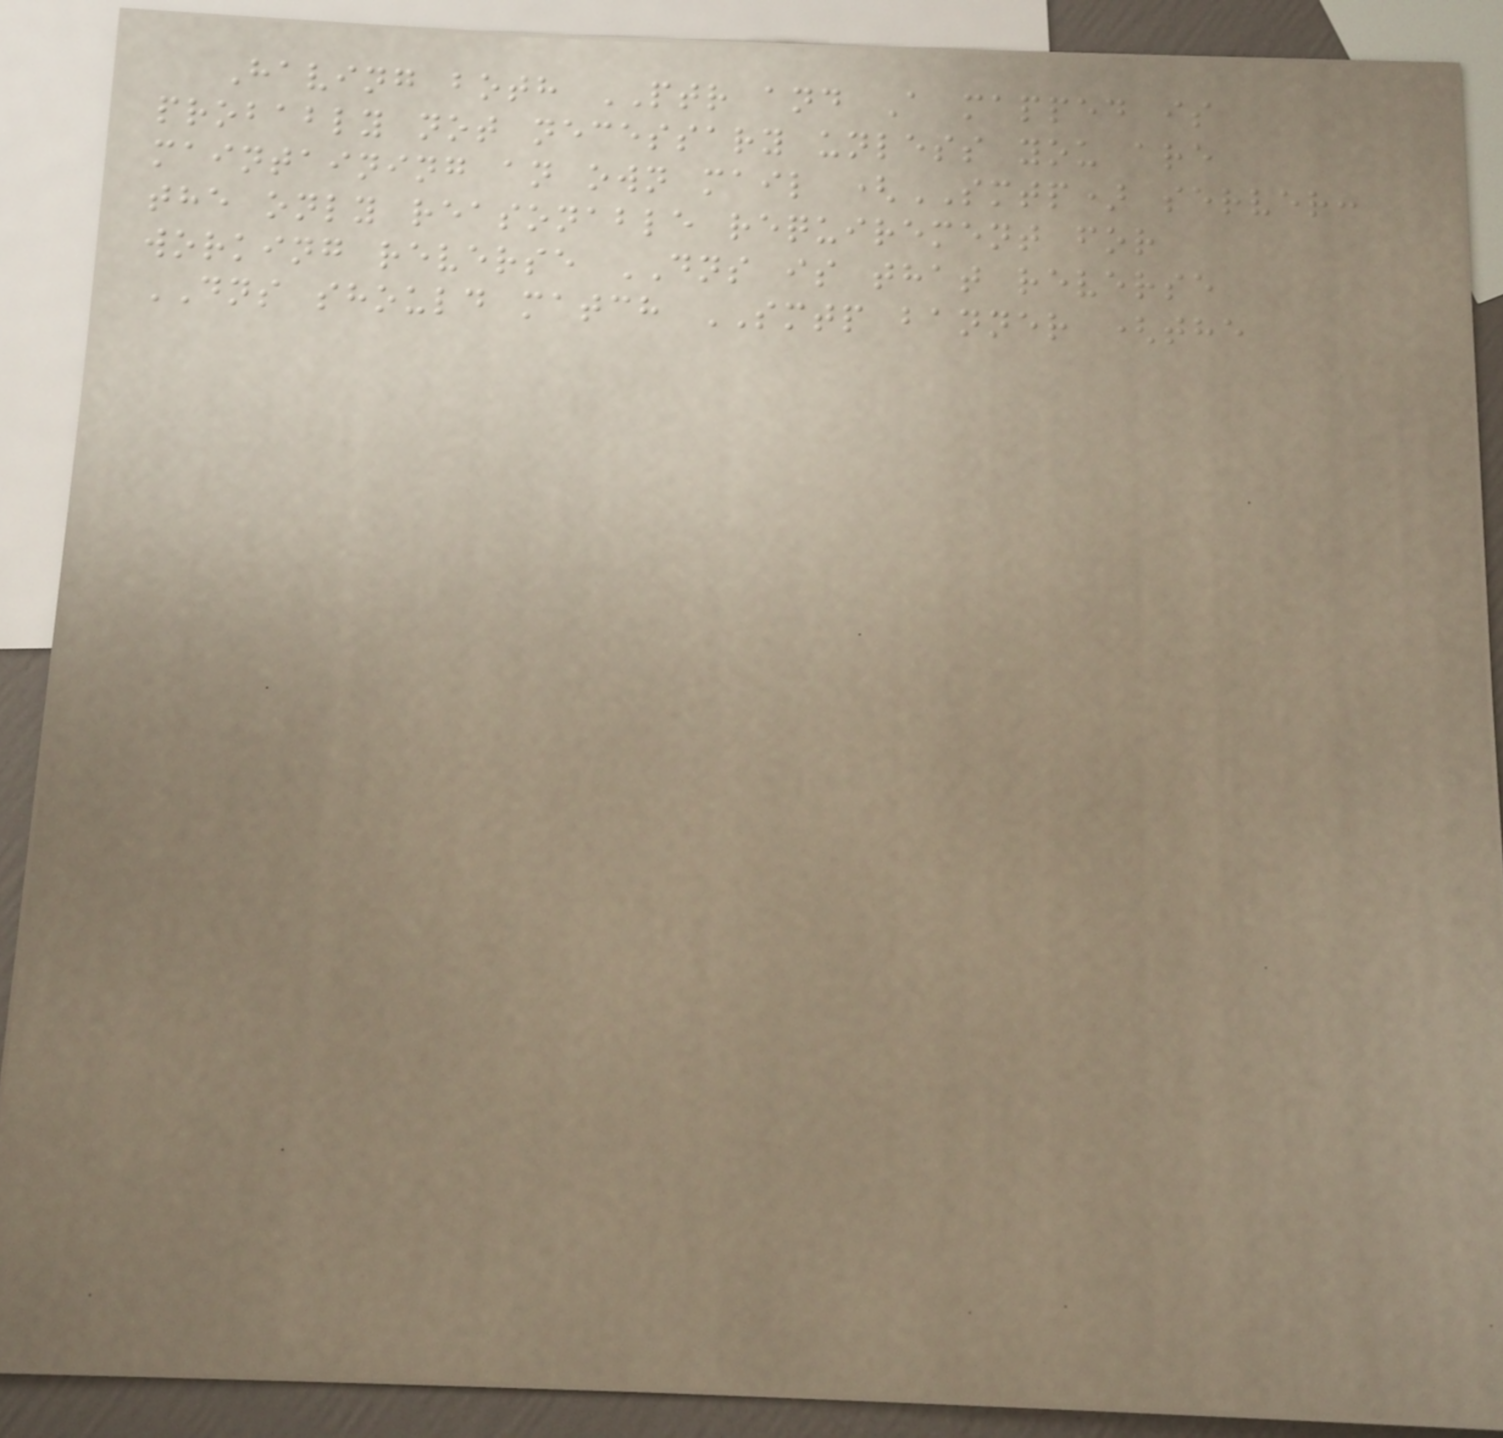Having both PTR and A mapped is
probably not necessary unless you are
maintaining an own mail (SMTP) server:
the only reasonable requirement for
working reverse DNS is that reverse
DNS should match SMTP banner (the
